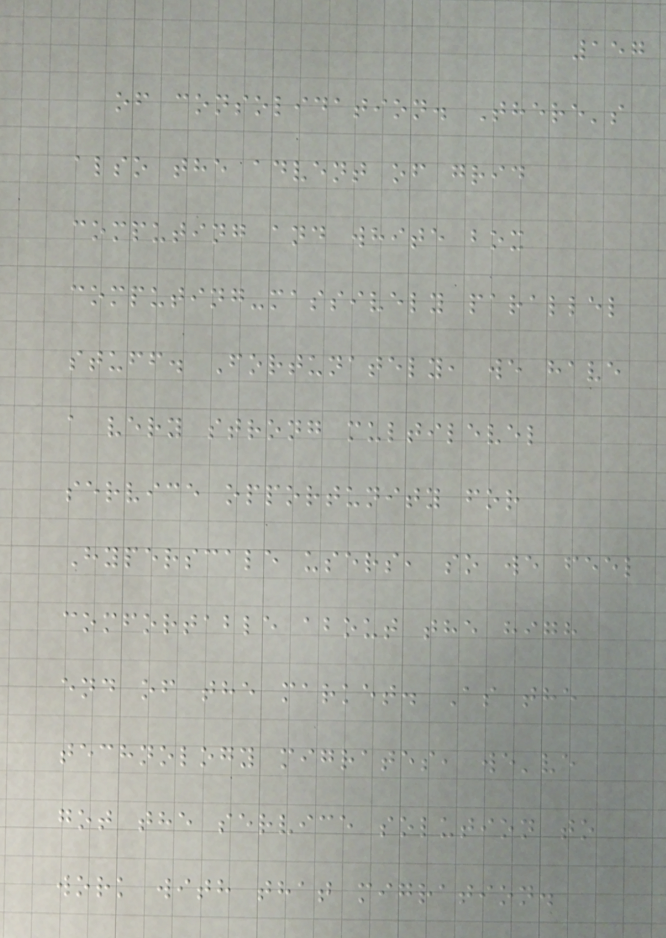157
of consolidation. There's
also the advent of grid
computing and white box
computing-massively parallel
stuff. Fortunately, we have
a very strong multilevel
service opportunity for
Hyperscale users, so we feel
comfortable about the high
end of the market. As the
technology migrates, we've
got the service solution to
work with that migration.
